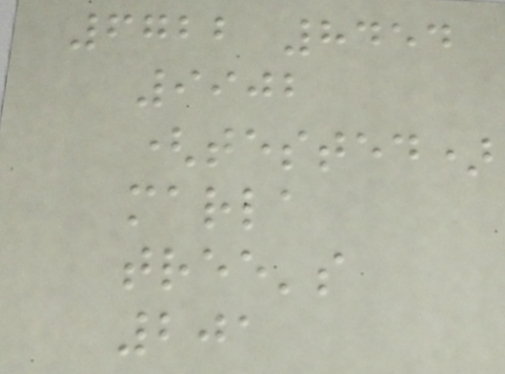6722 8454
9902
(tested)
marla
tree's
201
